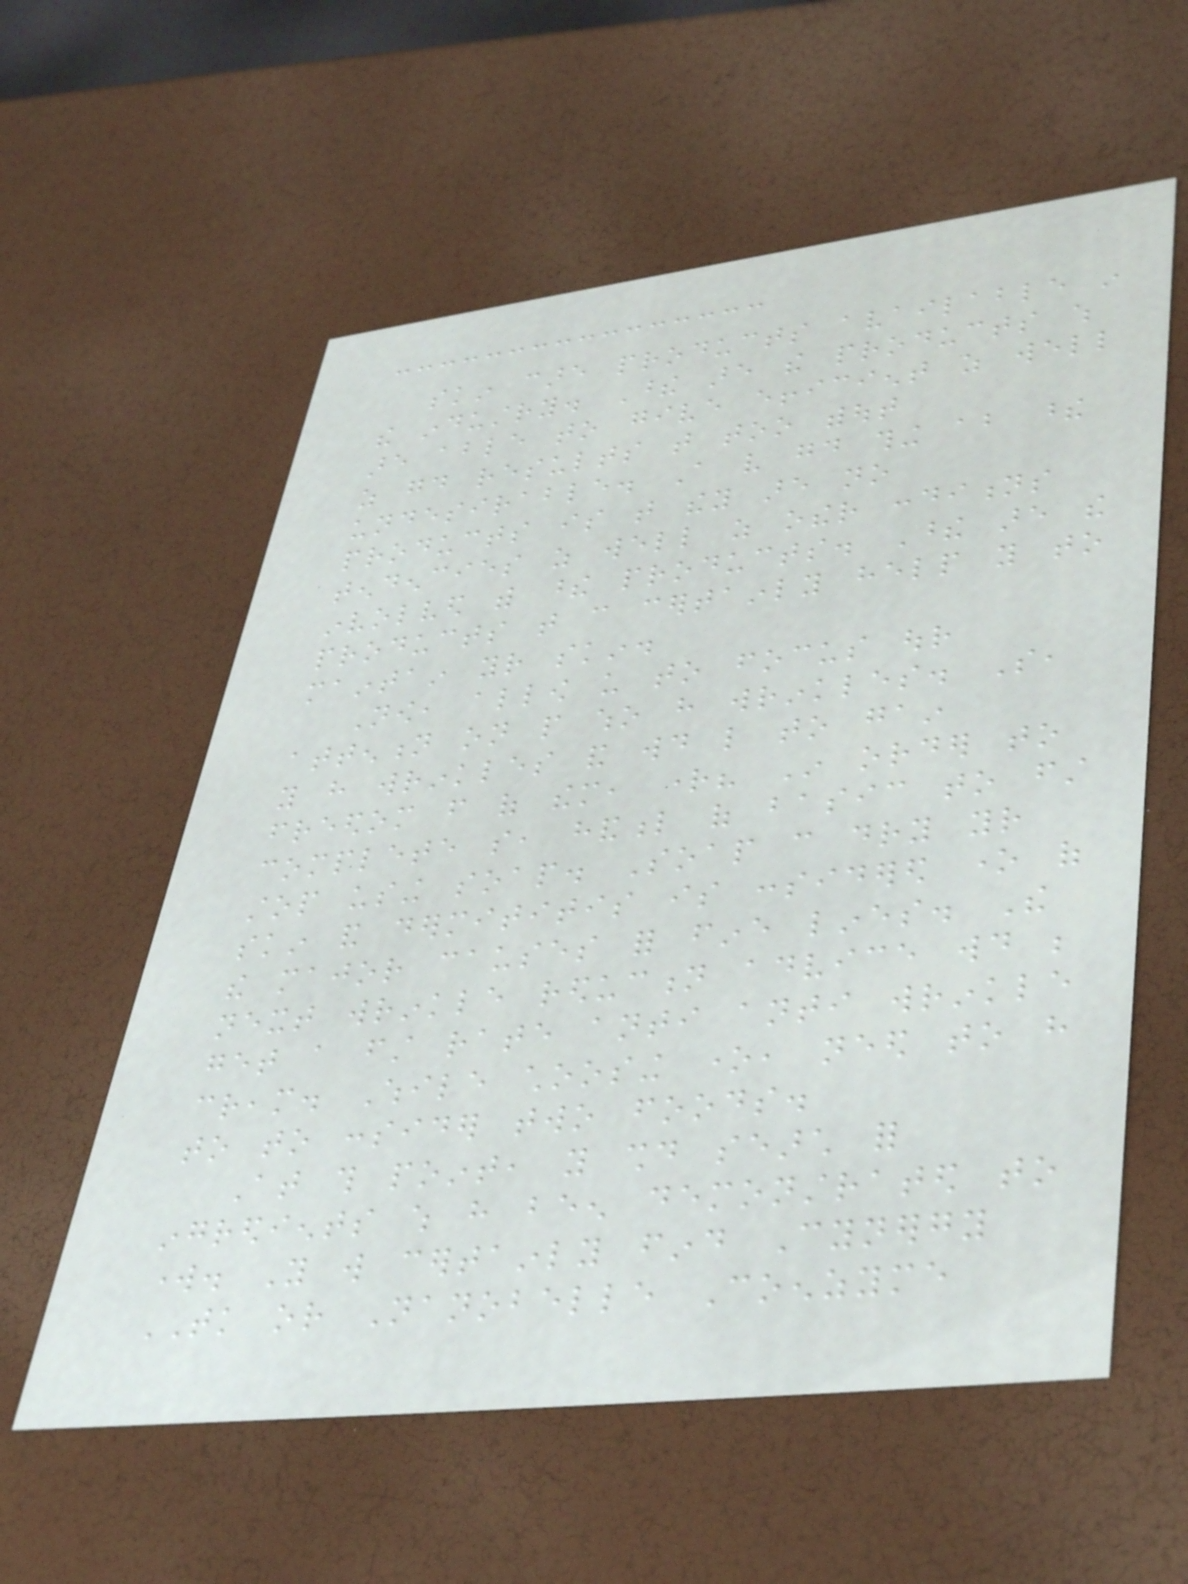skin care products available in
the industry. These are the products which
are able to give efficient as well
as good results that too without
undesirable. A very good thing about these
products is that they are no
tendencies as well as other conditions
involved with these products. These are the
products that can certainly help you to
maintain your skin.
Now, allow us to focus our
attention on people who have wrinkles. So,
you have wrinkles and would like to gain
freedom from of them, right? In order to
complete so, handful of basic to first
stop using soap. Soap can dry your
skin and dermititis is considered one of
the major causes for fine lines. The
next wrinkle reduction advice would be
get a first rate anti anti wrinkle
cream. While choosing one, need to have
to to consider two foods.
At this point, you should search for
ingredients which have been demonstrated to
work. You will certainly find Cynergy
TK or Nanobelle Coenzyme
